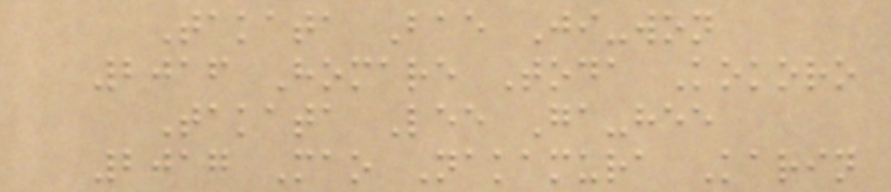Takata Bae Ji-won
2016 Homare Toda Kokoro
Takata Lee Ga-hee
2017 Mao Nakamura Karin
